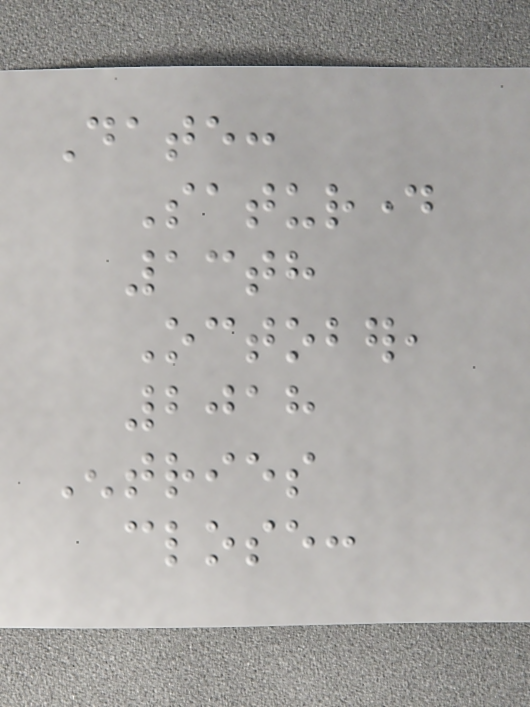Date:
Saturday
13th
October,
2018
Entries
close:
